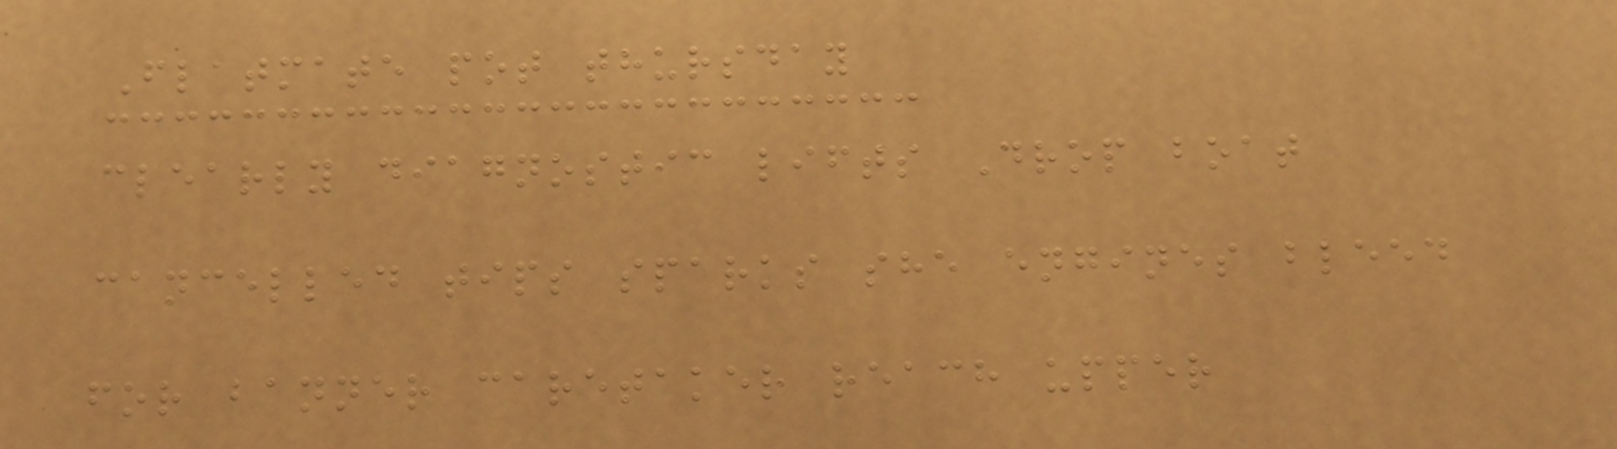Flatmate pot thursday
clearly diagnostic lifts Drop boat
cancelled tips sparks she engines bleed
for banner caretaker reach upper
